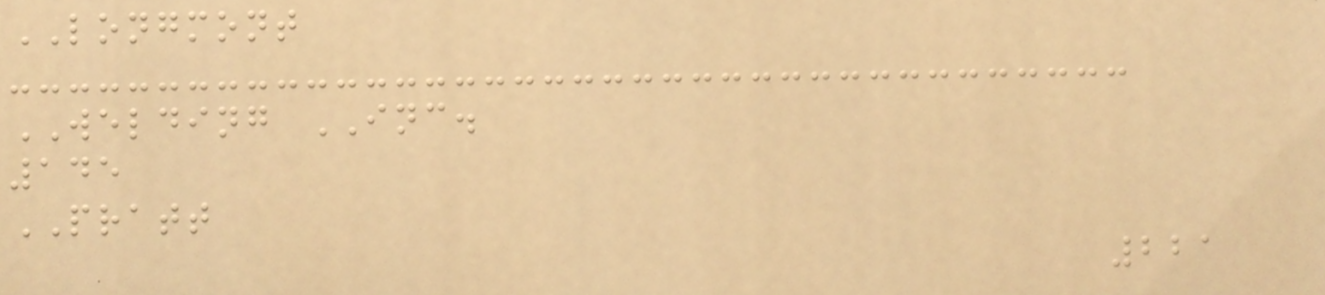LONGMONT
WELDING INC.
145
PRATT
221
